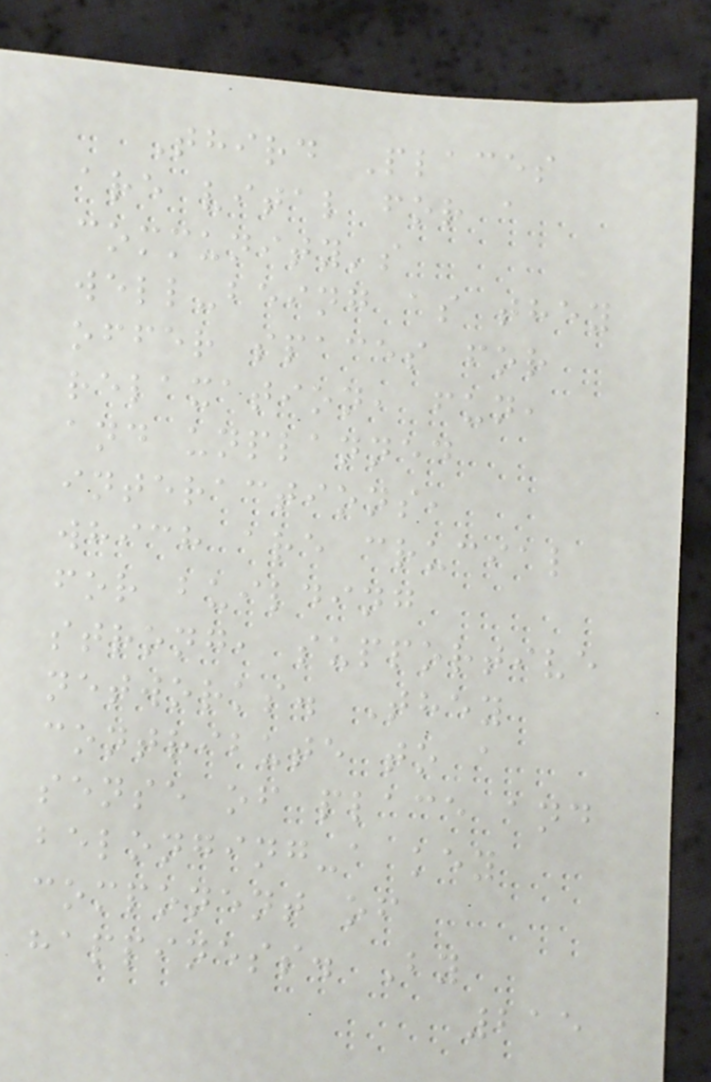Third Places
are vital for a
community's
well-being as they
offer spaces for
relaxation, fun,
and unplanned
interactions,
which are crucial
for building
strong, supportive
networks. They
contribute to a
sense of place and
belonging-a key
component of
happiness. By
215
